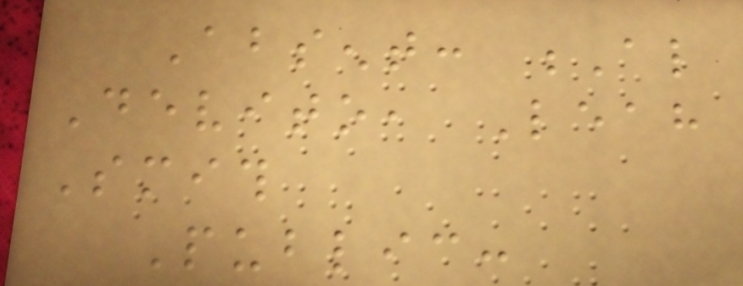Absent: Al
Devito, Leah
Smith
Public:
